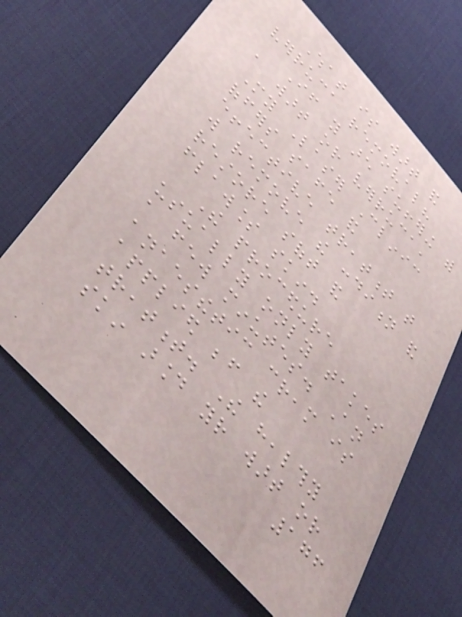What is wart and
verruca removal?
If you are suffering with
a wart or verruca,
My Laser Clinic
offers safe and
effective treatment that
will remove the condition and
restore soft and
flawless skin.
The procedure
usually only takes
a few minutes. An
anaesthetic cream is
applied before the
treatment. The healthy
skin around your wart or
176
